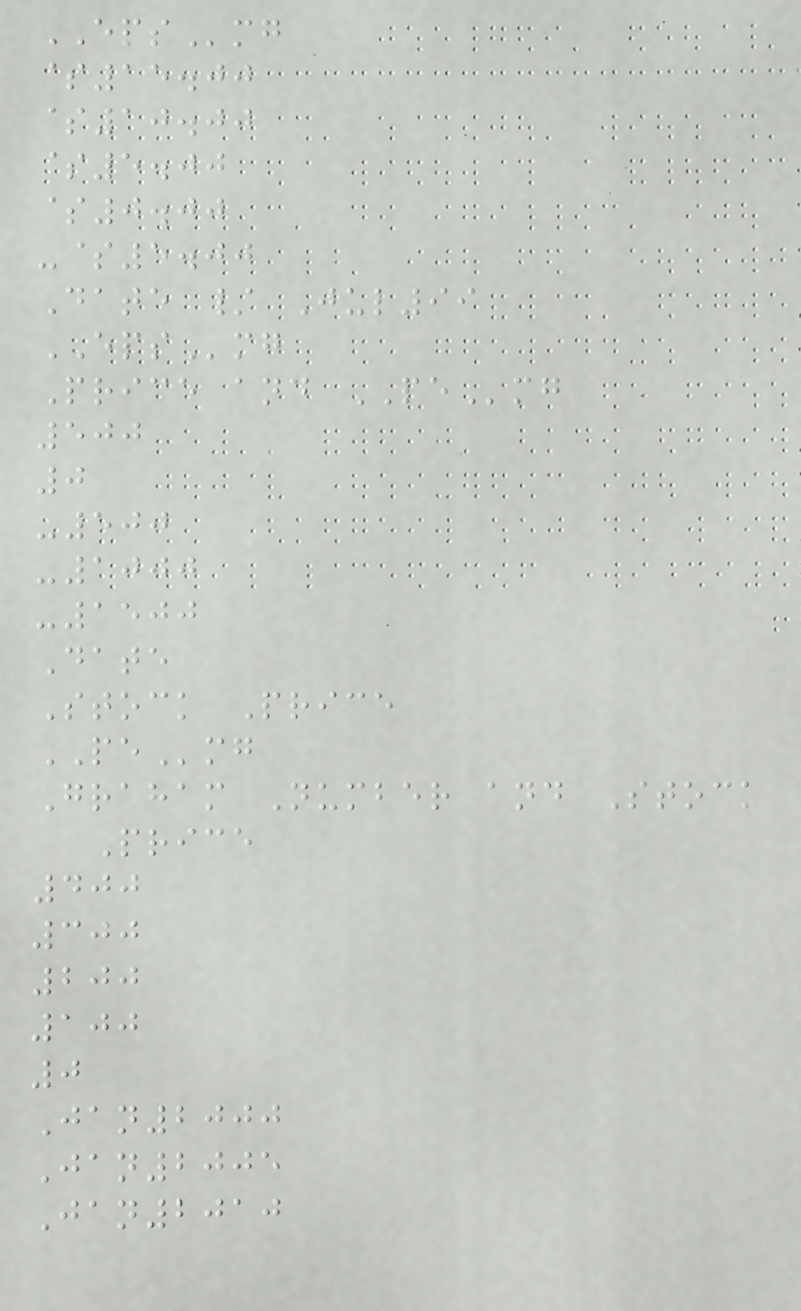EPSmg
$15.00
$10.00
$5.00
$0.00
-$5.00
Date / Jul99
EPSmg
Price and PEmg
500
0
-500
-1000
-1500
Date
Stock Price
PEmg
Graham Number and Stock
Price
400
300
200
100
0
Jan2000
Jan2005
Jan2010
